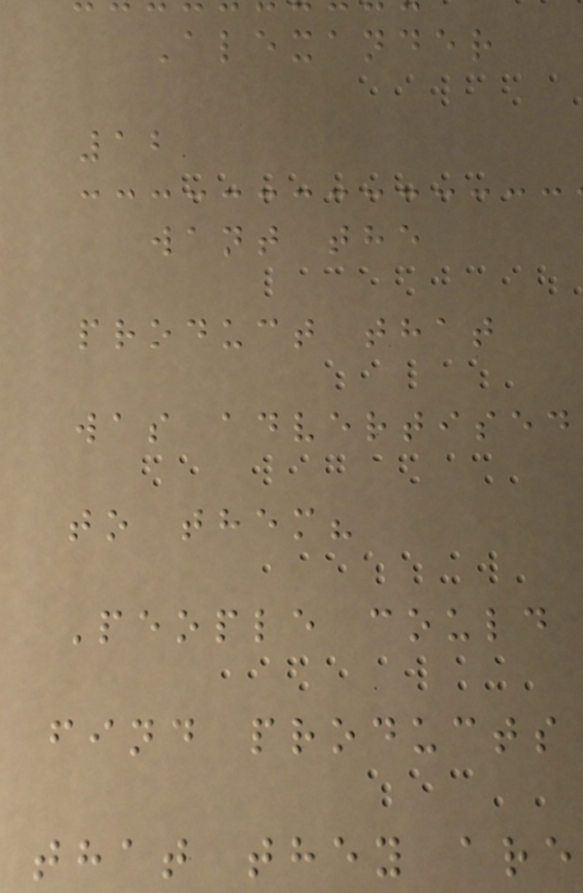Alexander
12
want the
product that
was advertised
to them?
People could
find products
that they are
